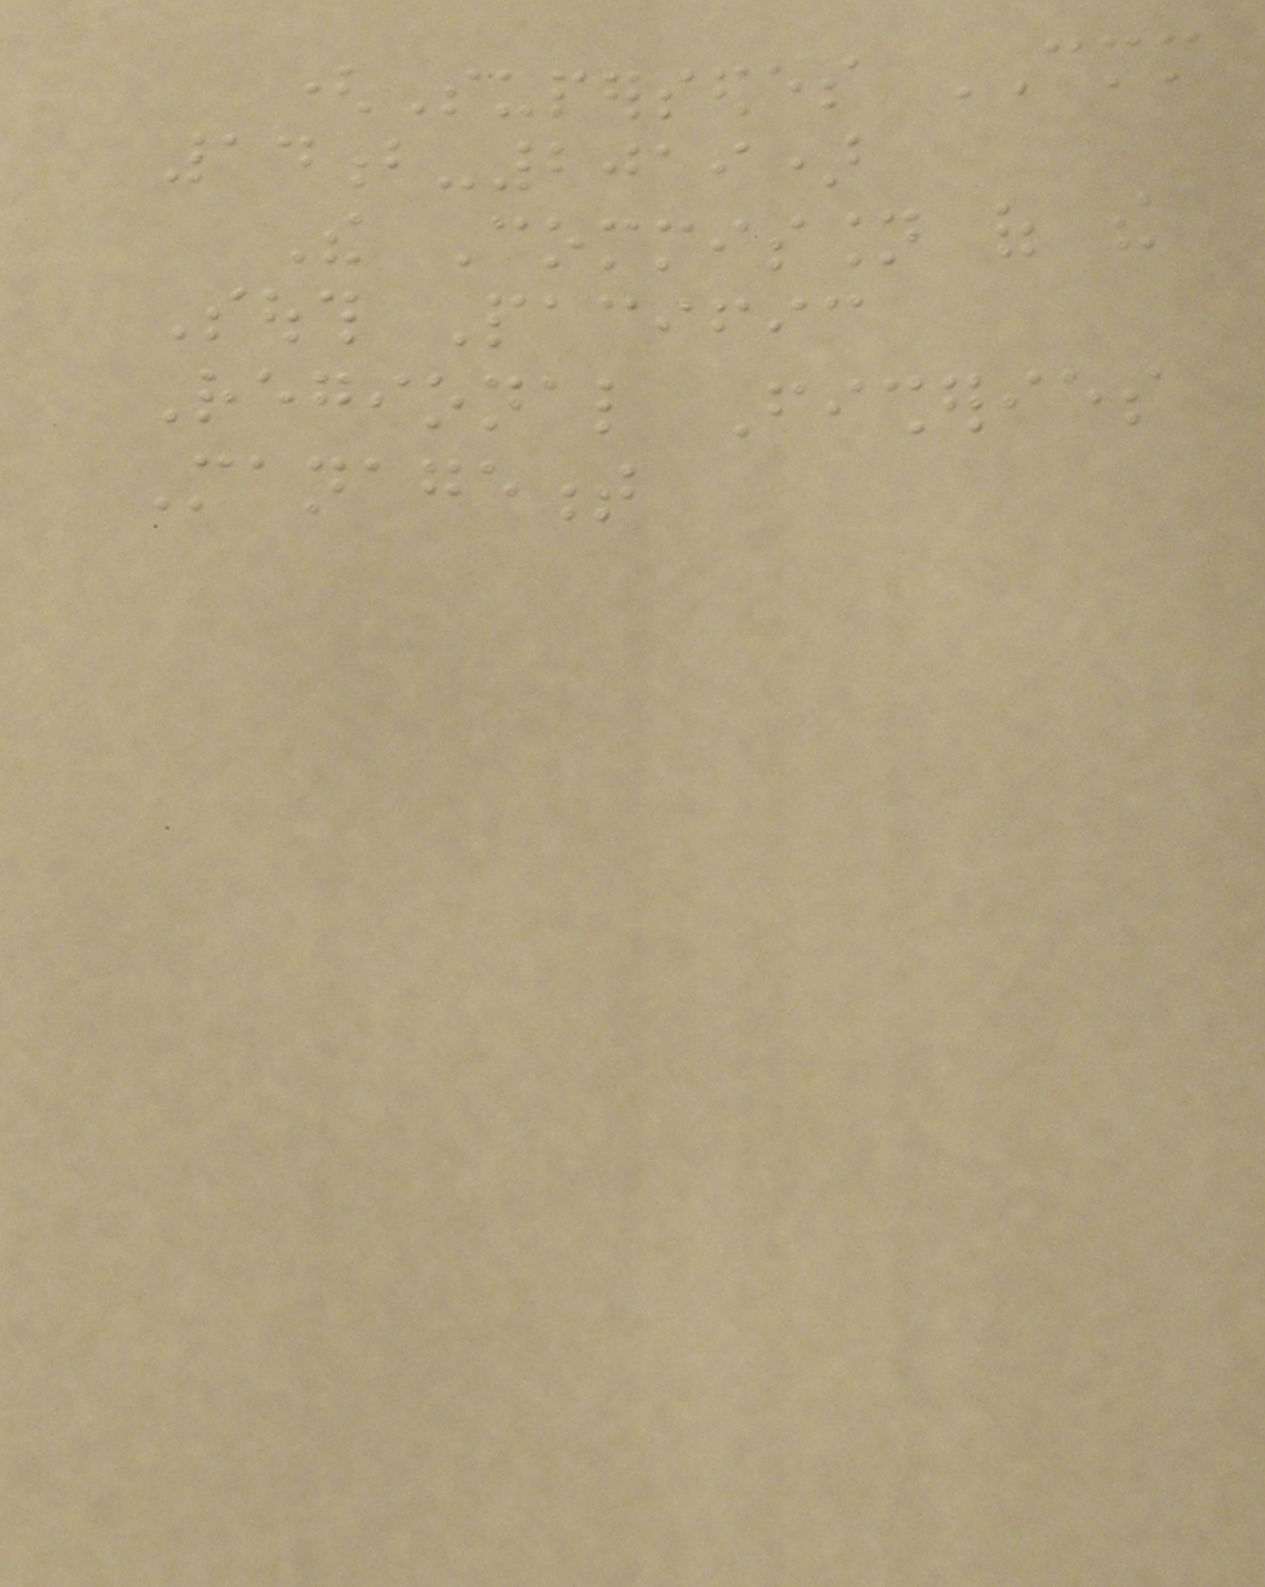(Supersedes CMM
14b-2019)
The Commission of the
South Pacific
Regional Fisheries
Management
